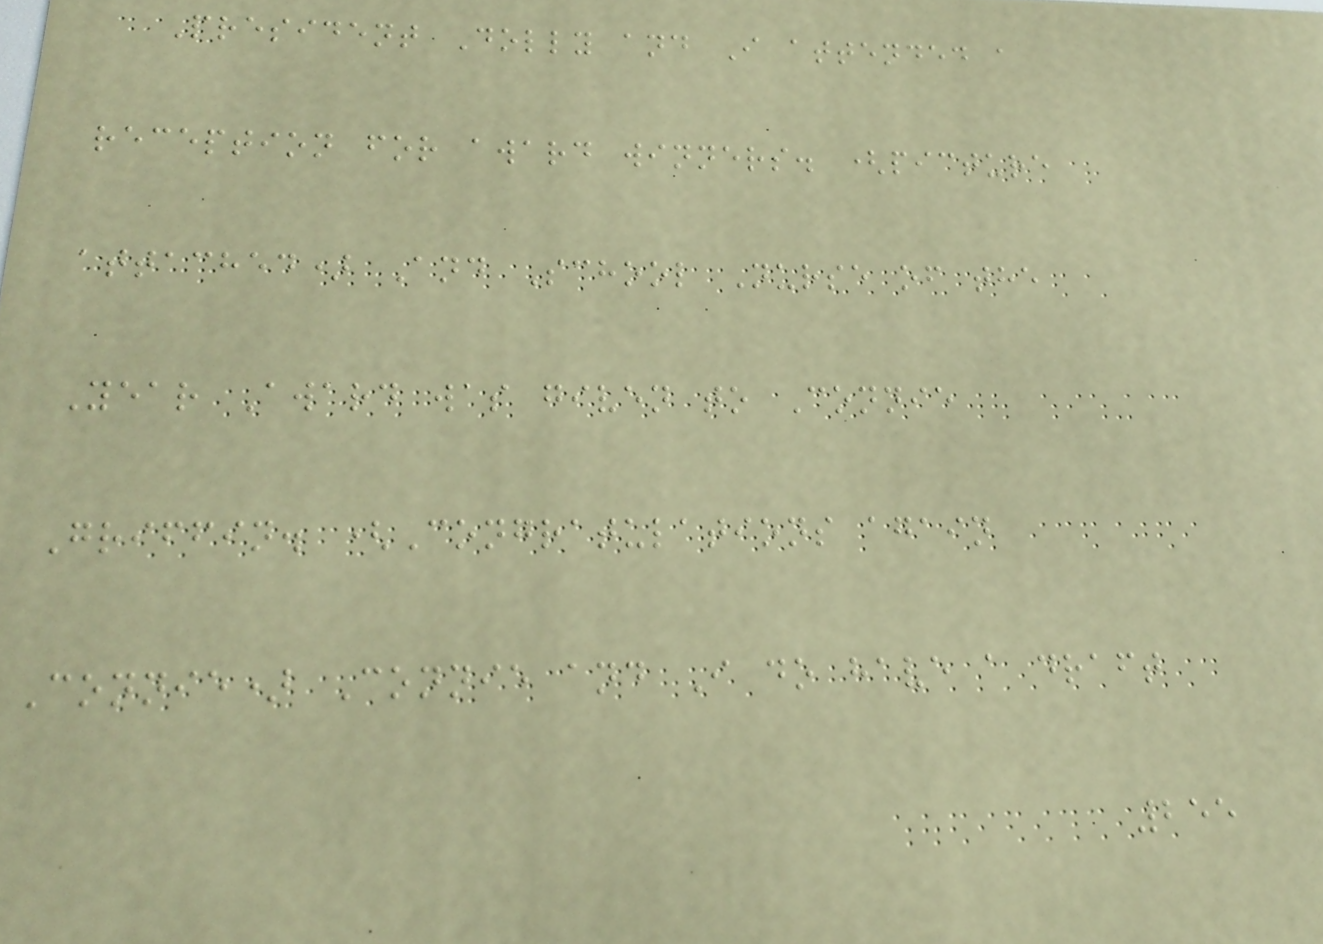President Dolly and I attended a
reception for award winners. (picture
attached) And School Nurse of the
Year Award was given to Connie
Griffin. (Congratulations again
Connie) Connie and I do have a draft
255
